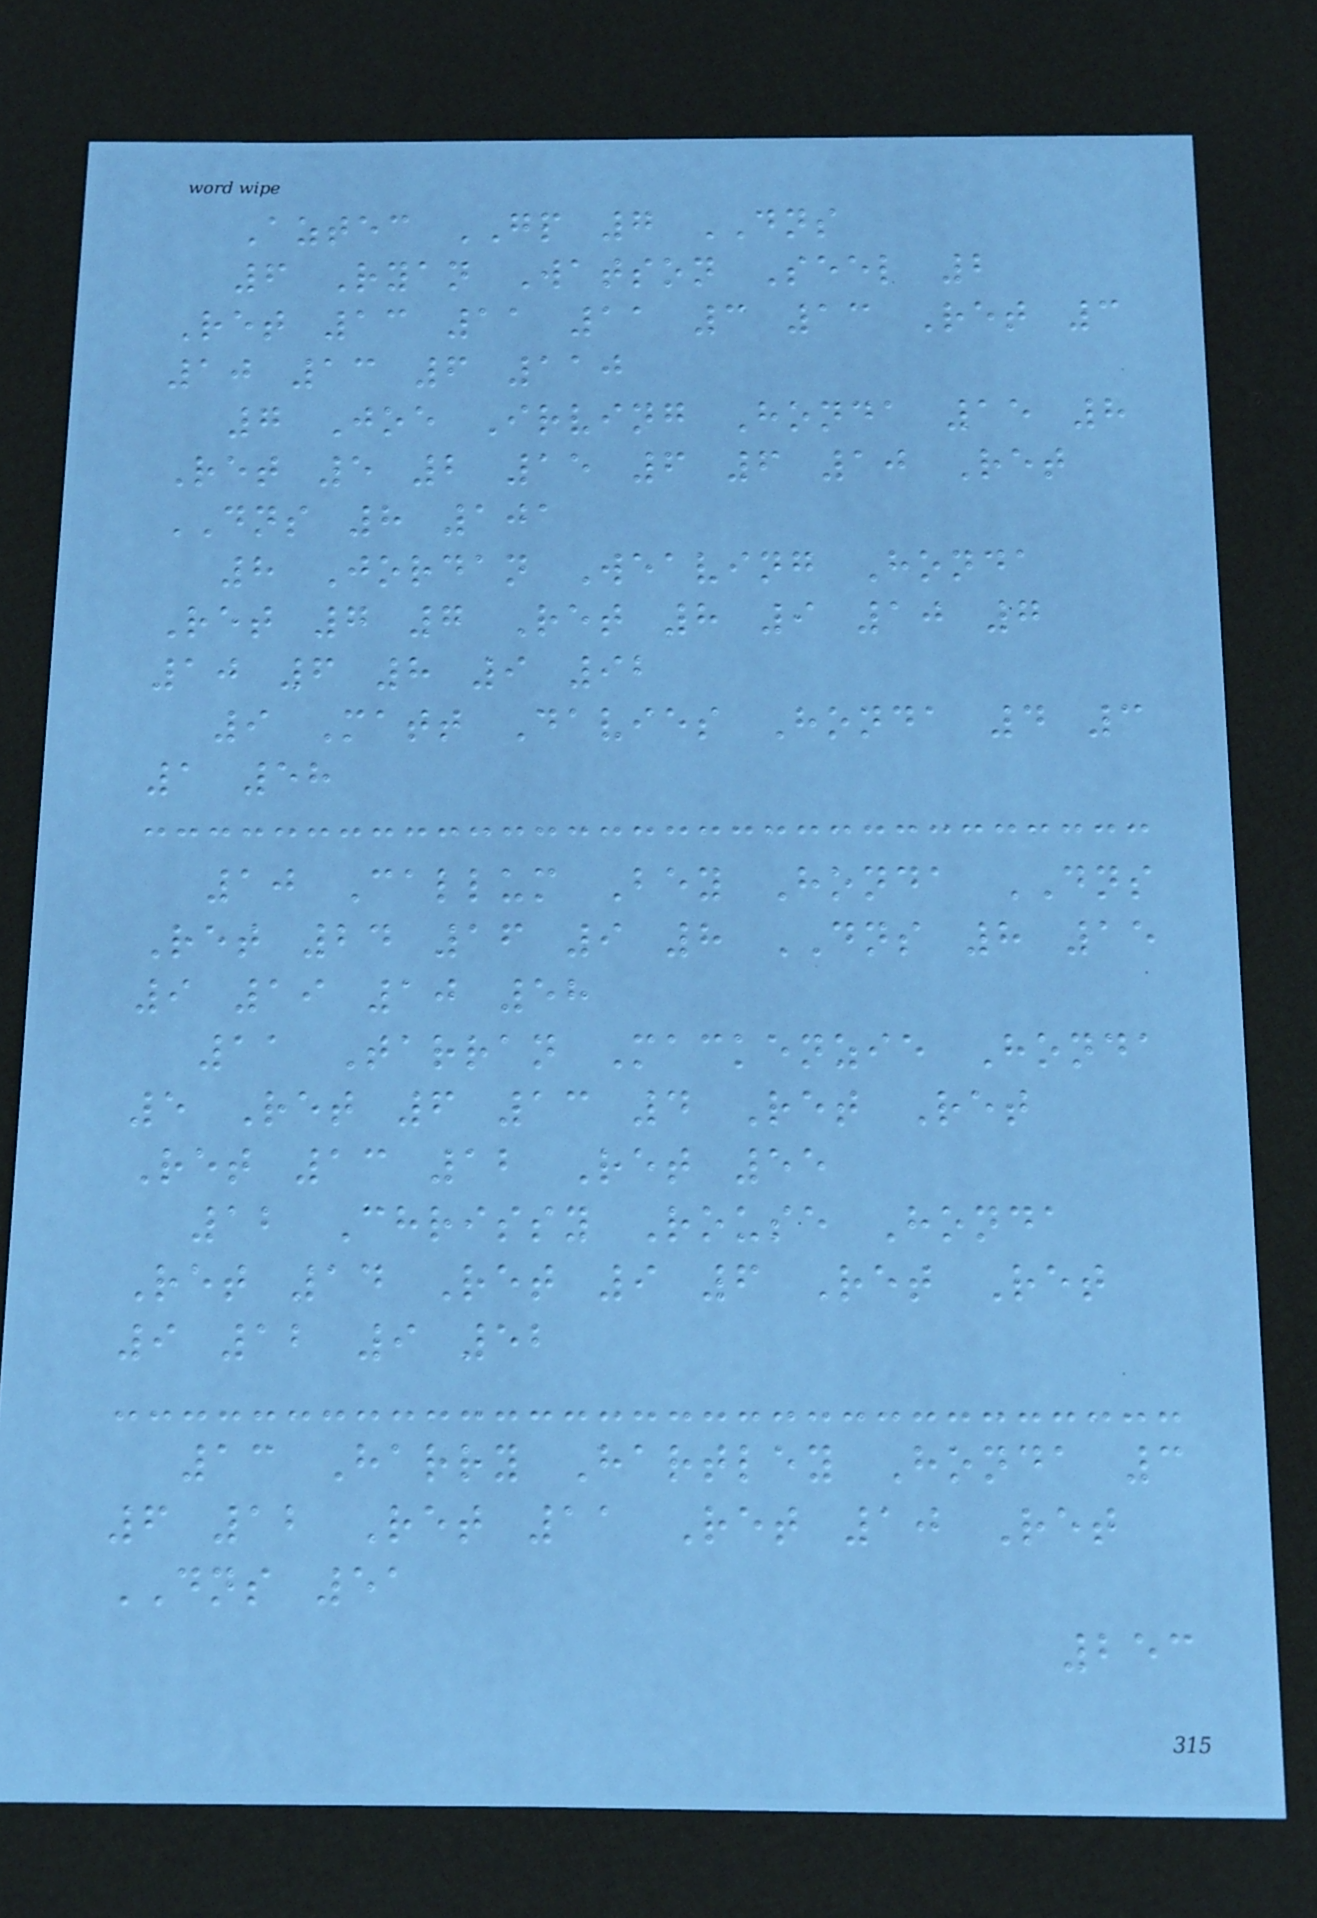Aztec GP 7 DNS
6 Ryan Watson Seel 2
Ret 13 11 11 3 13 Ret 3
10 13 6 110
7 Joe Irving Honda 15 8
Ret 5 2 15 6 6 10 Ret
DNS 8 101
8 Jordan Weaving Honda
Ret 7 7 Ret 8 9 10 7
10 6 8 9 92
9 Matt Davies Honda 4 3
1 58
10 Callum Bey Honda DNS
Ret 24 16 9 8 DNS 8 15
9 19 10 58
11 Tarran Mackenzie Honda
5 Ret 6 13 4 Ret Ret
Ret 13 12 Ret 55
12 Chrissy Rouse Honda
Ret 14 Ret 9 6 Ret Ret
9 12 9 52
13 Harry Hartley Honda 3
6 12 Ret 11 Ret 10 Ret
DNS 51
253
